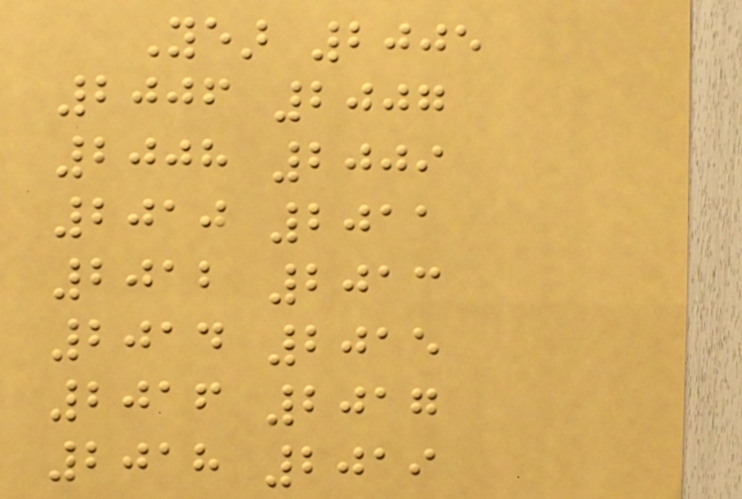Year 2005
2006 2007
2008 2009
2010 2011
2012 2013
2014 2015
2016 2017
2018 2019
